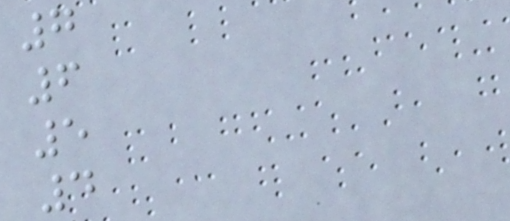7
6
5
4
